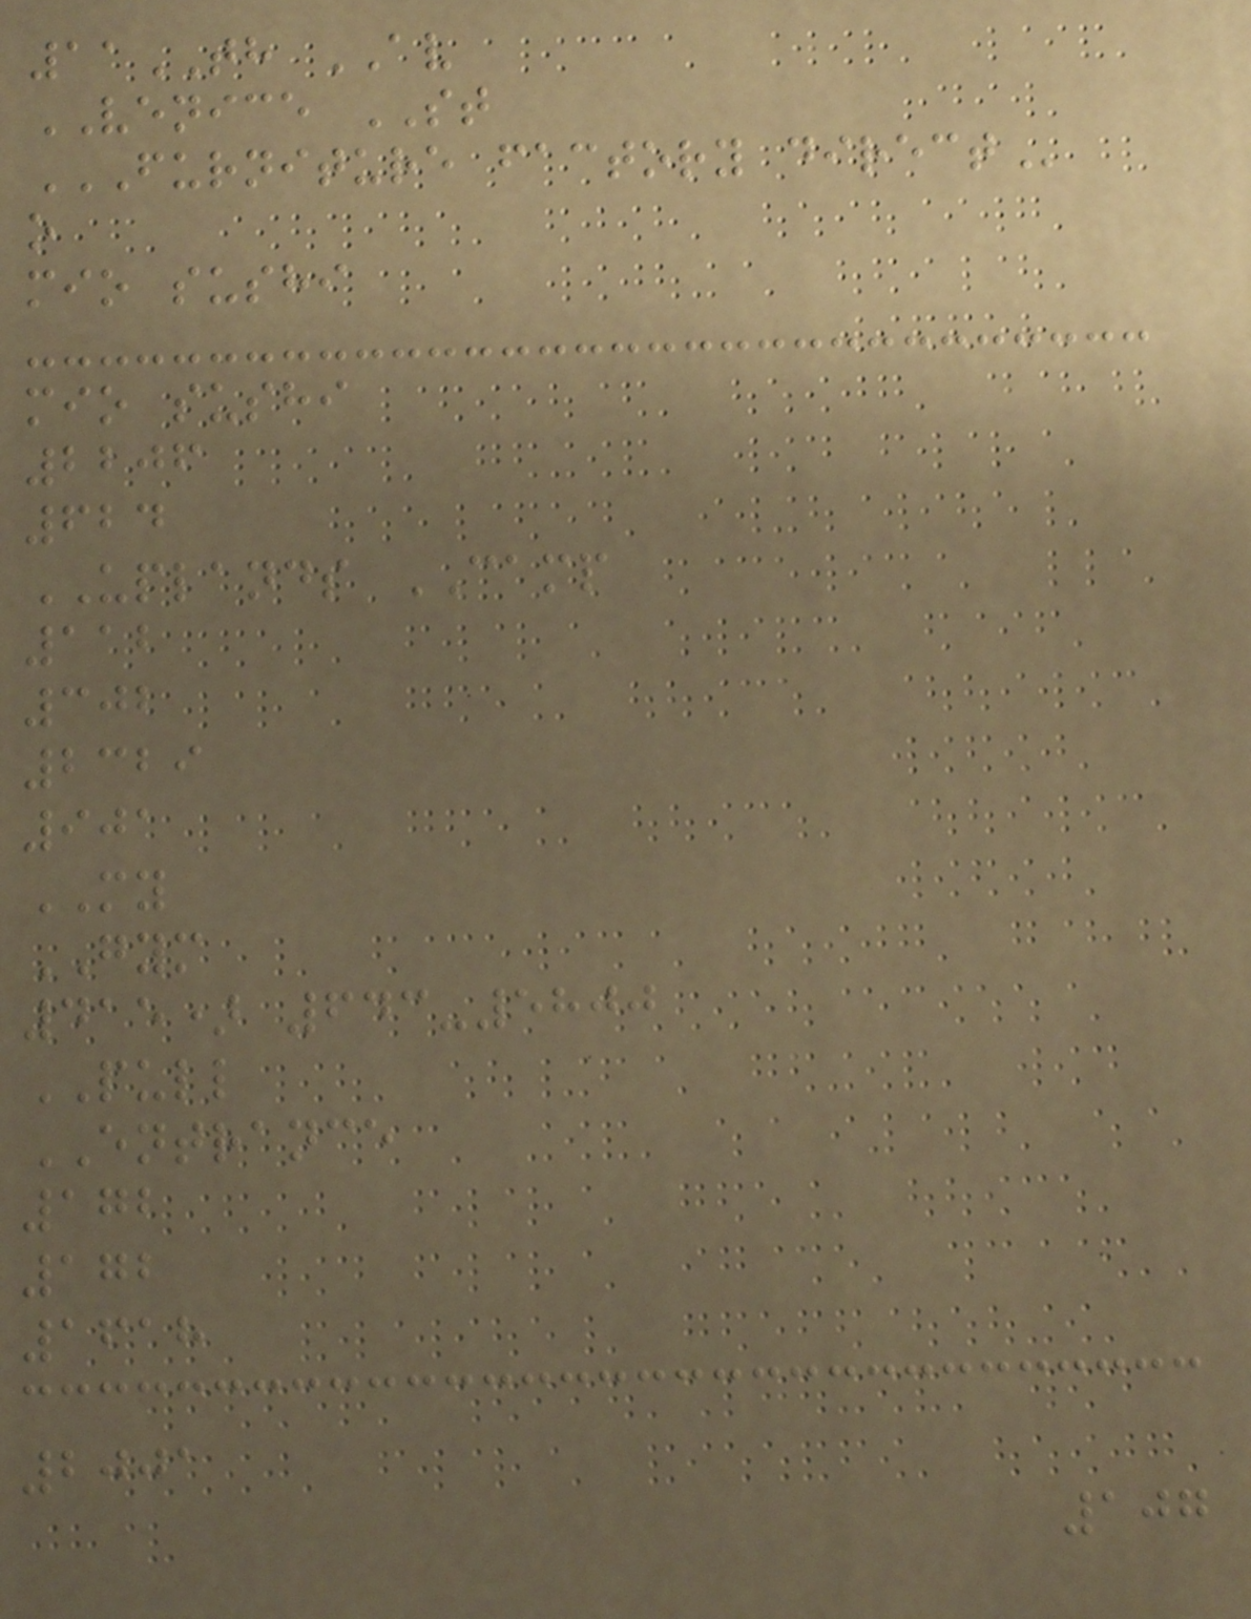11TH AV
VENICE ST
FURNITURE FACTORY DIRECT
o
mio sushi
mio sushi
2206
624
UPLANDS CAMP
112
302
2329
901
MY
GYM
415) 643-5800
PULL
ENTRANCE
172
172
1618
2001
107
